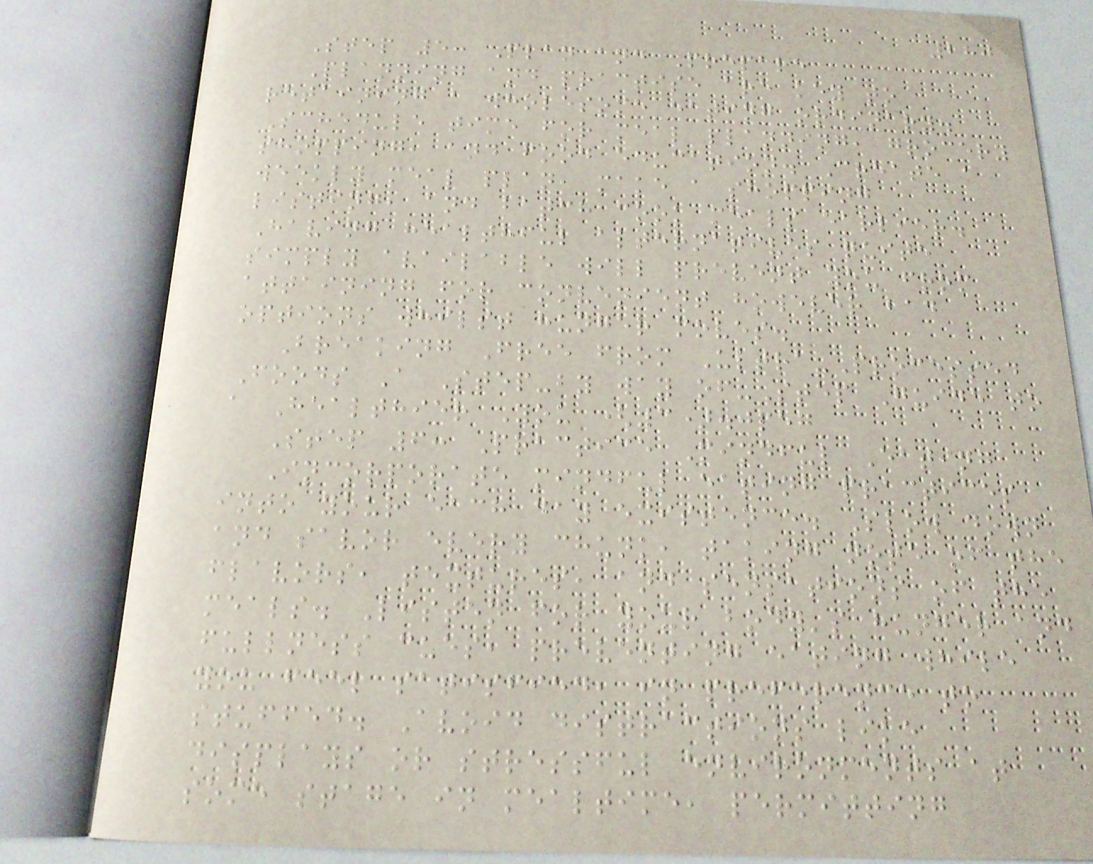280
Step 5: Plan and Prepare
Planning and practise are key to
retaining a wholesome eating ordinary.
Schedule time for meal planning, grocery
shopping, and food education. Create a
weekly meal plan, make a shopping
listing, and batch cook meals earlier.
Having healthful alternatives quite
simply available will prevent you from
attaining for convenient however bad
options whilst hunger moves.
Breaking Free from Ultra-Processed
Foods A Step-by way of-Step Guide to
a Healthier You (3).jpeg
Step 6: Practice Mindful Eating
Incorporate mindful eating practices
into your each day existence. Slow down
and savor every chunk, taking note of the
flavors, textures, and sensations of the
meals. Listen for your body's hunger and
fullness cues, preventing eating while
you feel satisfied, in preference to
stuffed. Avoid distractions like
displays or stressful environments at
some stage in mealtime, permitting
